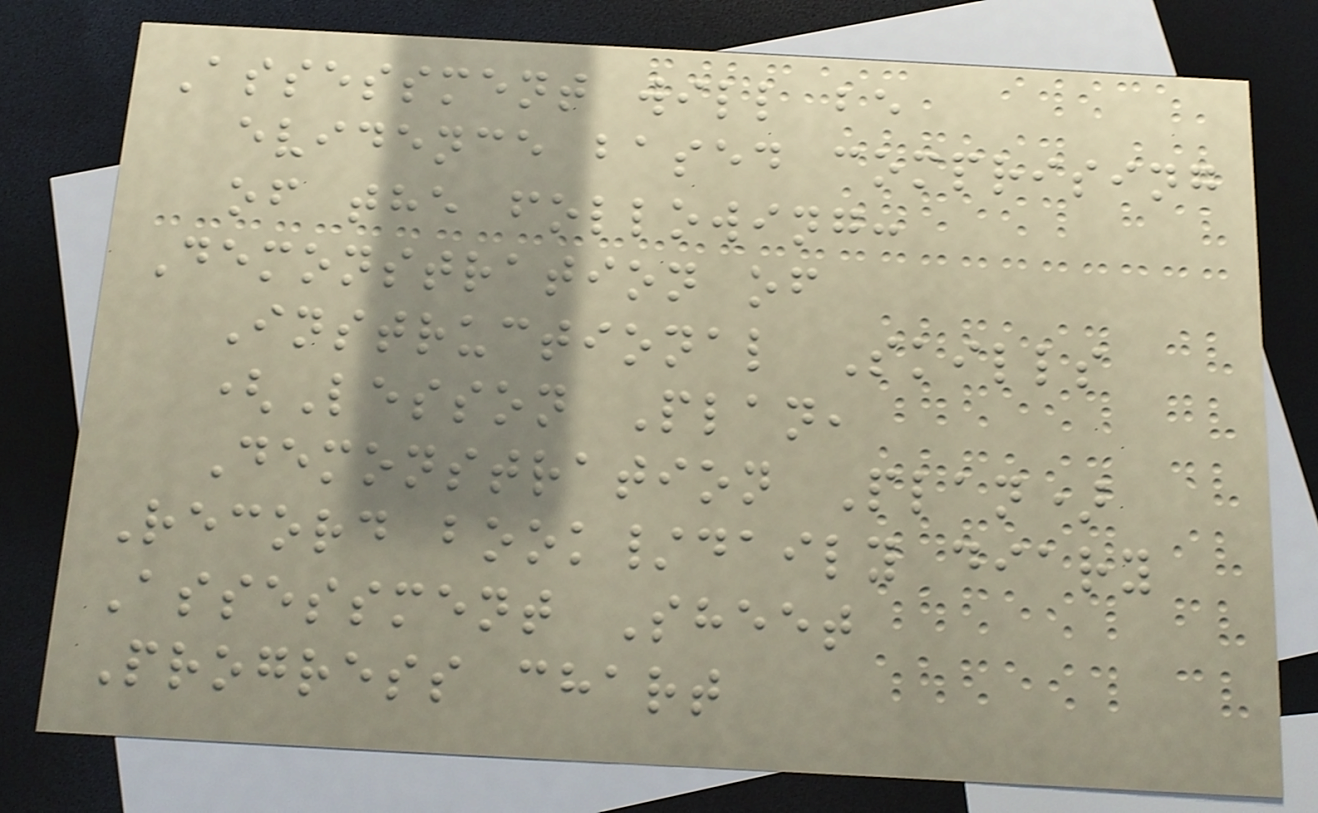Assessment will be
evidence based comprising
of the following:
Demonstration of
Instructional Skills
(Lesson Plan,
Demonstration Plan)
Record book/daily diary
Assessment Sheet
Progress chart
